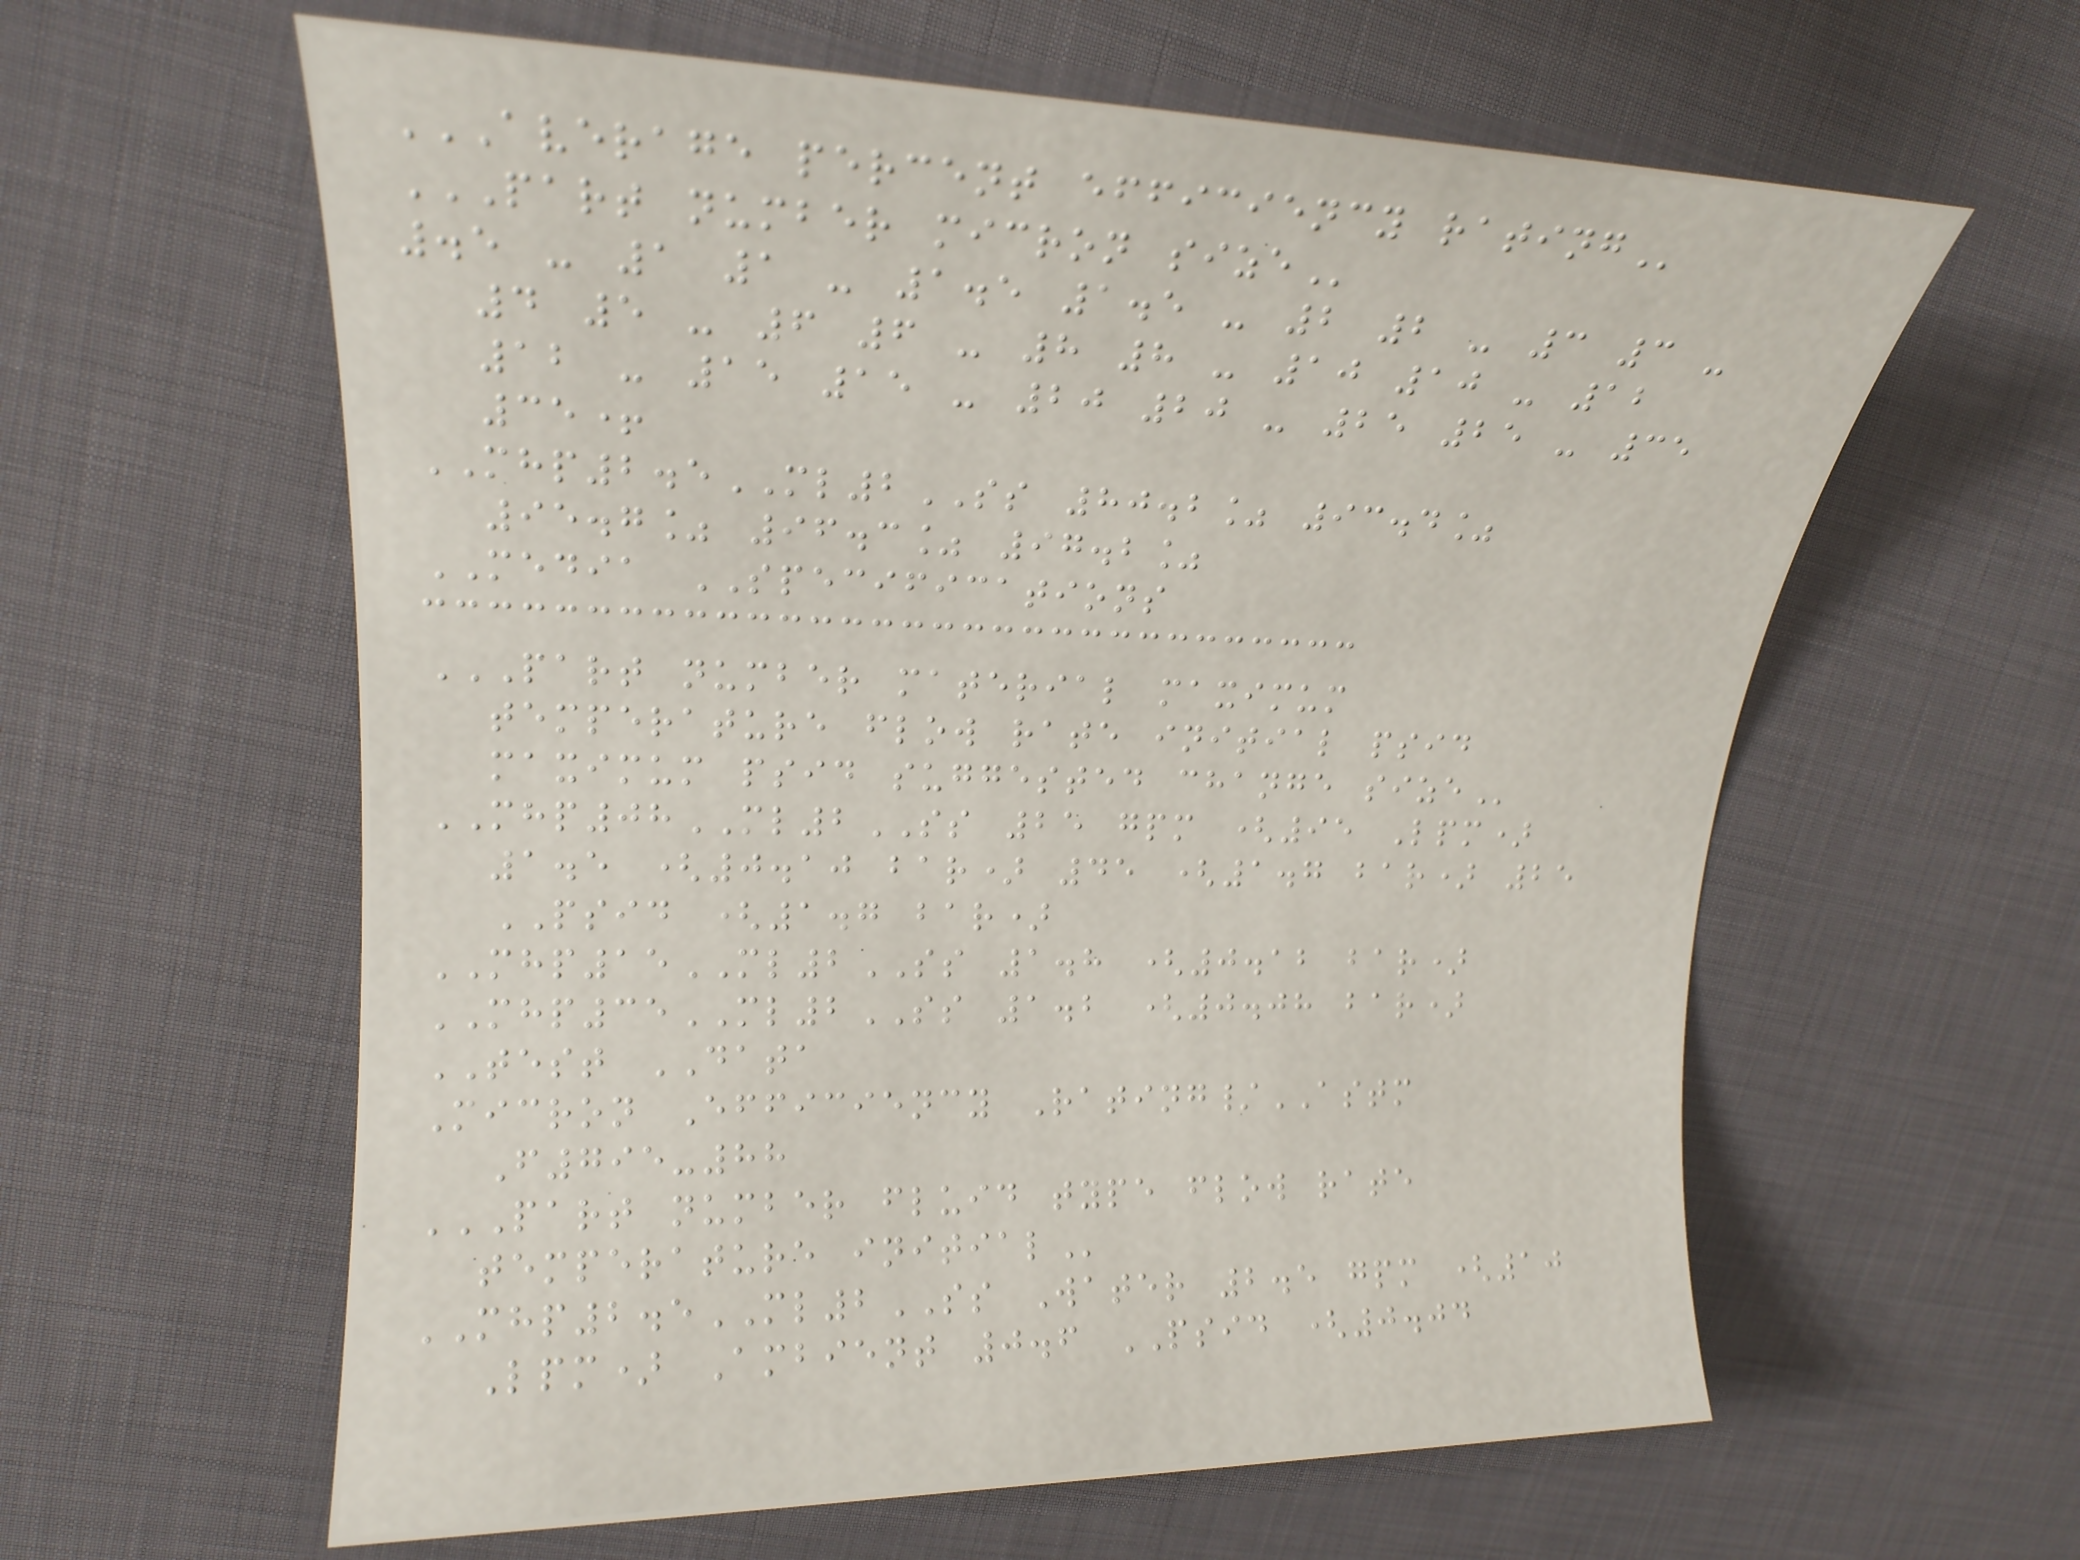AVERAGE PERCENT EFFICIENCY RATING
PART NUMBER MICRON SIZE
.5 - 1 1 - 1.5 1.5 - 2 2 - 3 3 -
4 5 - 6 6 - 8 8 - 10 10 - 12
12 - 15 15 - 20 20 - 25 25 - 35
35+
MHP2.5ML2SS 80.2% 93.4%
95.7% 96.3% 97.2%
MEDIA SPECIFICATIONS
PART NUMBER MATERIAL MAXIMUM
TEMPERATURE FLOW RATE INITIAL PSID
MAXIMUM PSID SUGGESTED CHANGE SIZE
MHP08ML2SS 25 gpm (95 Lpm)
1.5 (0.10 bar) 45 (1.7 bar) 25
PSID (1.7 bar)
MHP15ML2SS 1.8 (0.12 bar)
MHP35ML2SS 1.2 (0.08 bar)
TEST DATA
Micron Efficiency Rating/ASTM
F795-88
PART NUMBER FLUID TYPE FLOW RATE
TEMPERATURE INITIAL
MHP2.5ML2SS Water 2.5 gpm (10
Lpm) Ambient 0.6 PSID (0.04
